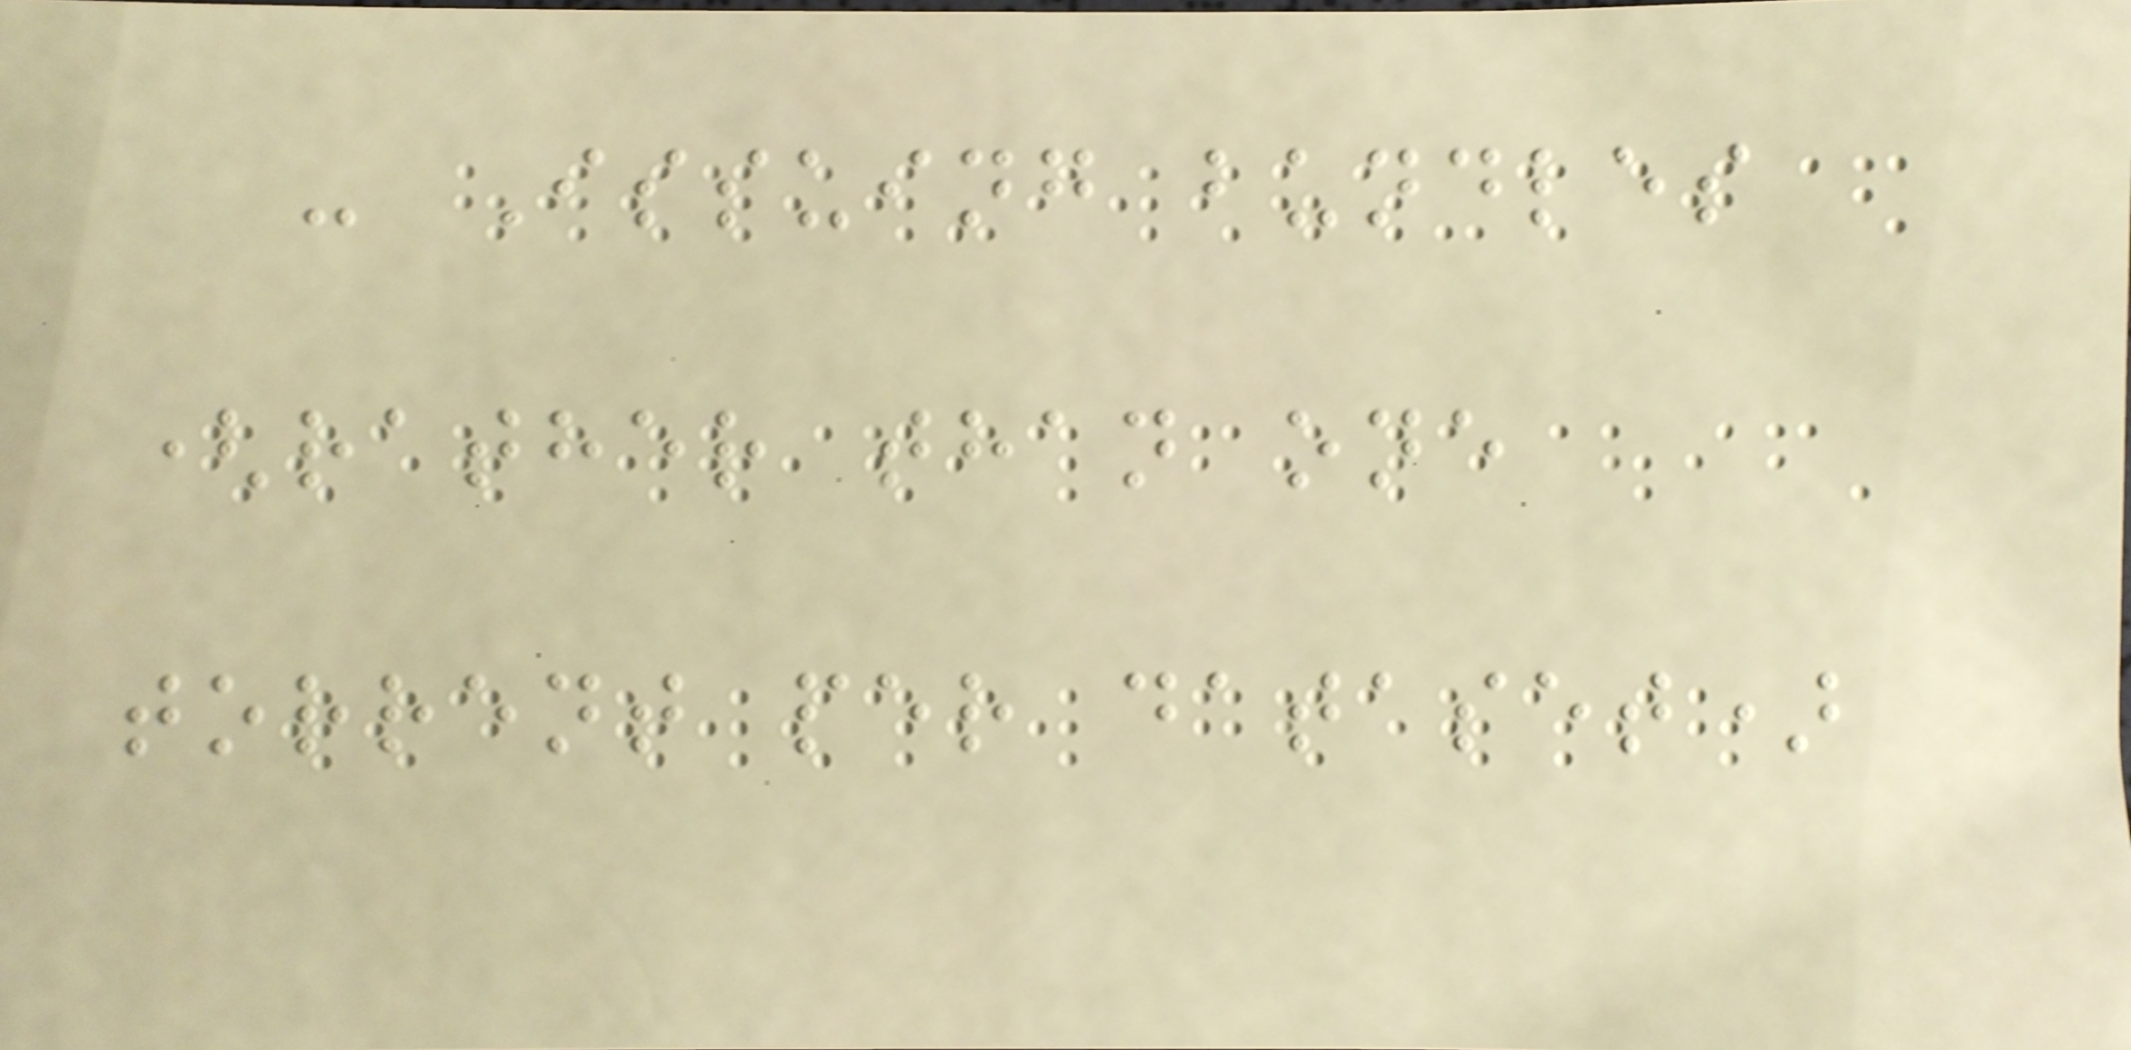- Issuing bundles
(rather than one
torrent per dataset)
